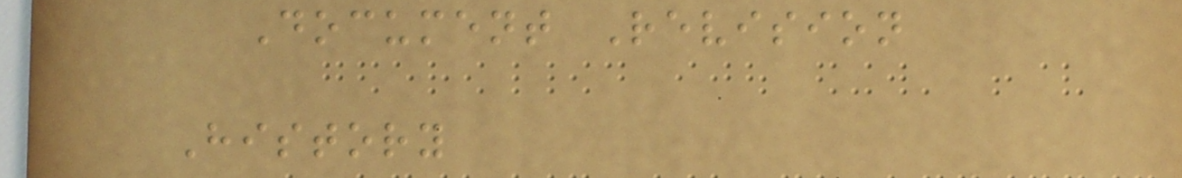Document Revision
History
